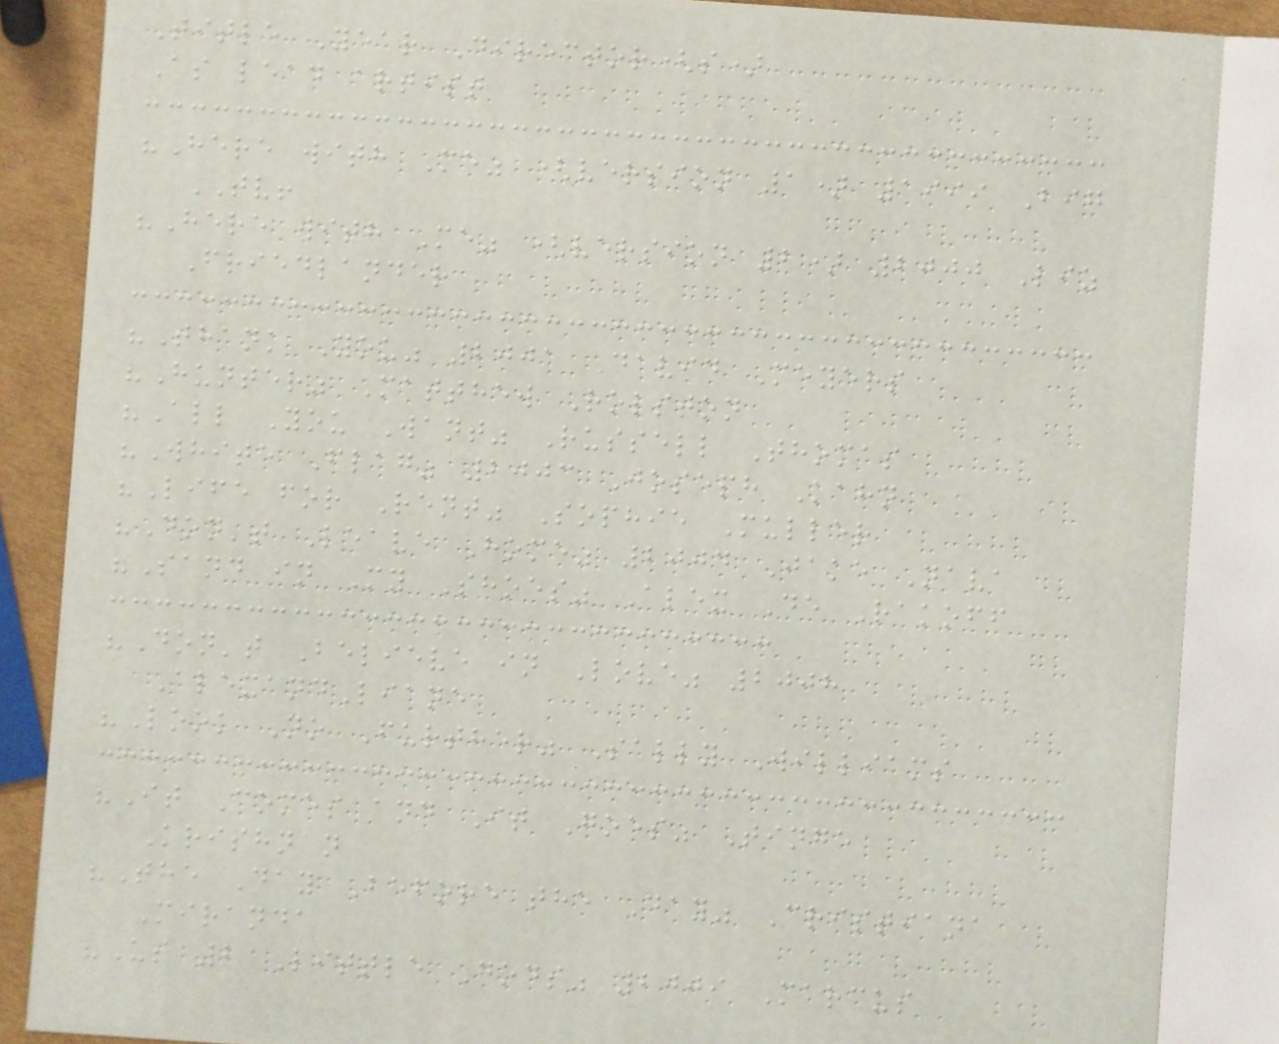Title Year Director(s)
As lead artist
"Here with Me" (version 1) 1999 Big
TV!
"Here with Me" (version 2) 2000 Liz
Friedlander
"Thank You" 2001 David Meyers
"Hunter" Matthew Rolston
"All You Want" Russell Thomas
"White Flag" 2003 Joseph Kahn
"Life for Rent" Sophie Muller
"Don't Leave Home" 2004 Jake Nava
"Sand in My Shoes" Alex De Rakoff
"Don't Believe in Love" 2008
AlexandLiane
"Look No Further" Sally Williams
"It Comes and It Goes" Tinge
Krishnan
"The Day Before the Day" Cristiana
Miranda
"Us 2 Little Gods" 2009 Marcus
